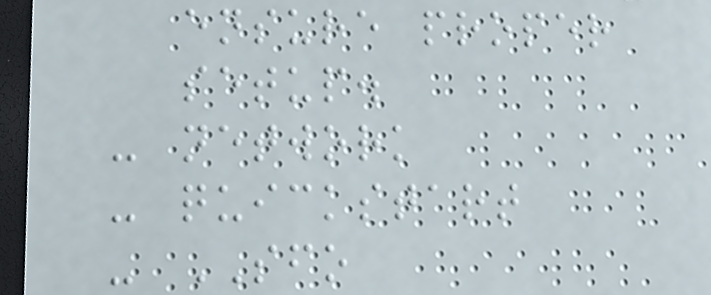ensure proper
setup.
- network
- quickstart
- SFO
